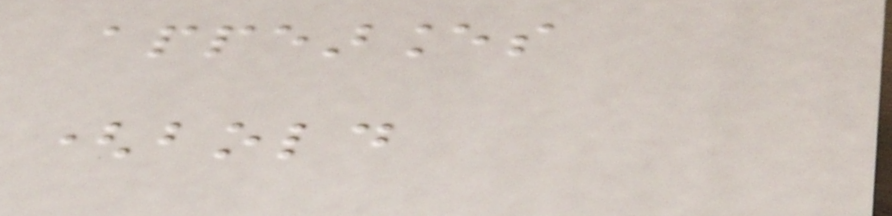appearances
(bold
